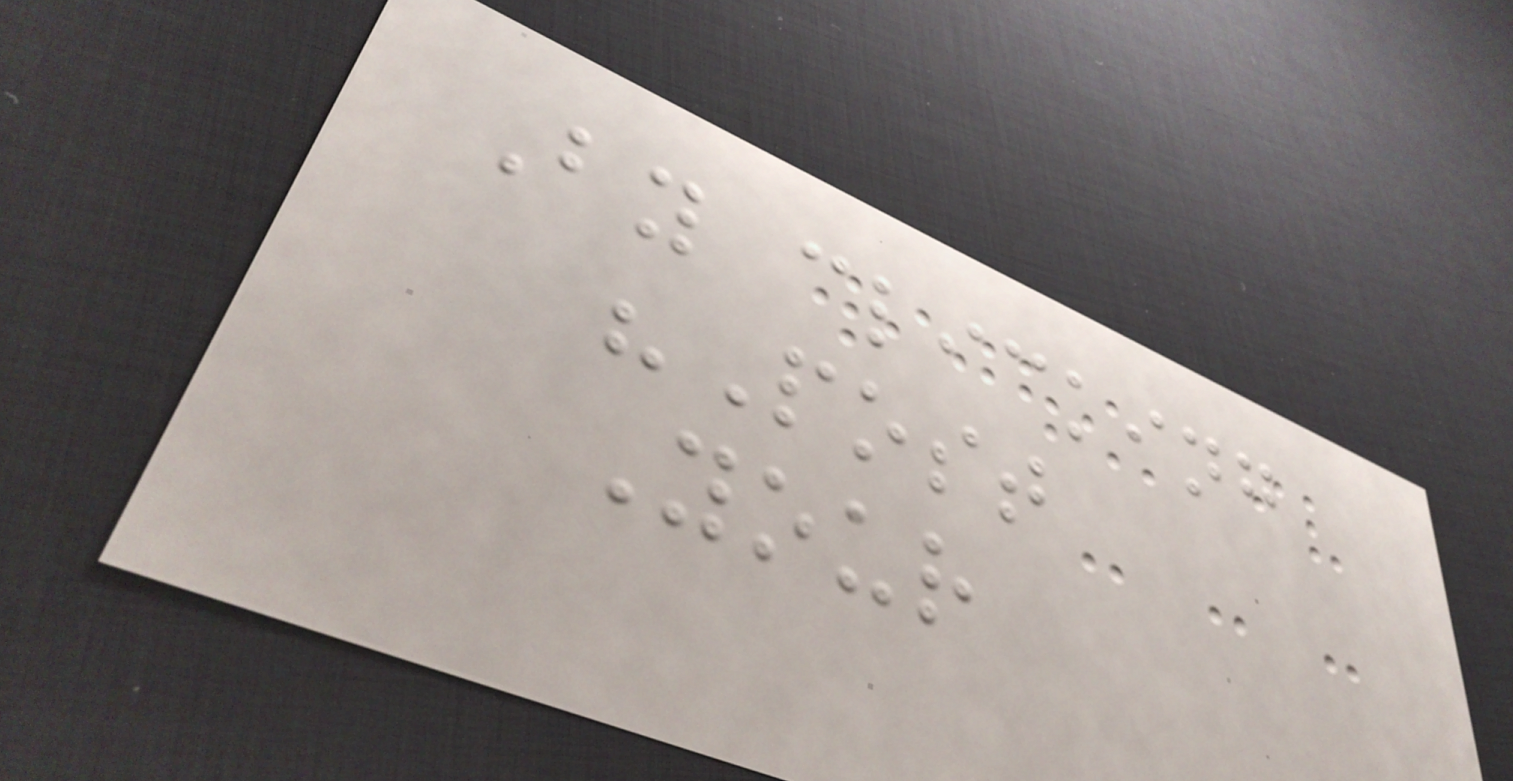By clicking
"Post
Your
